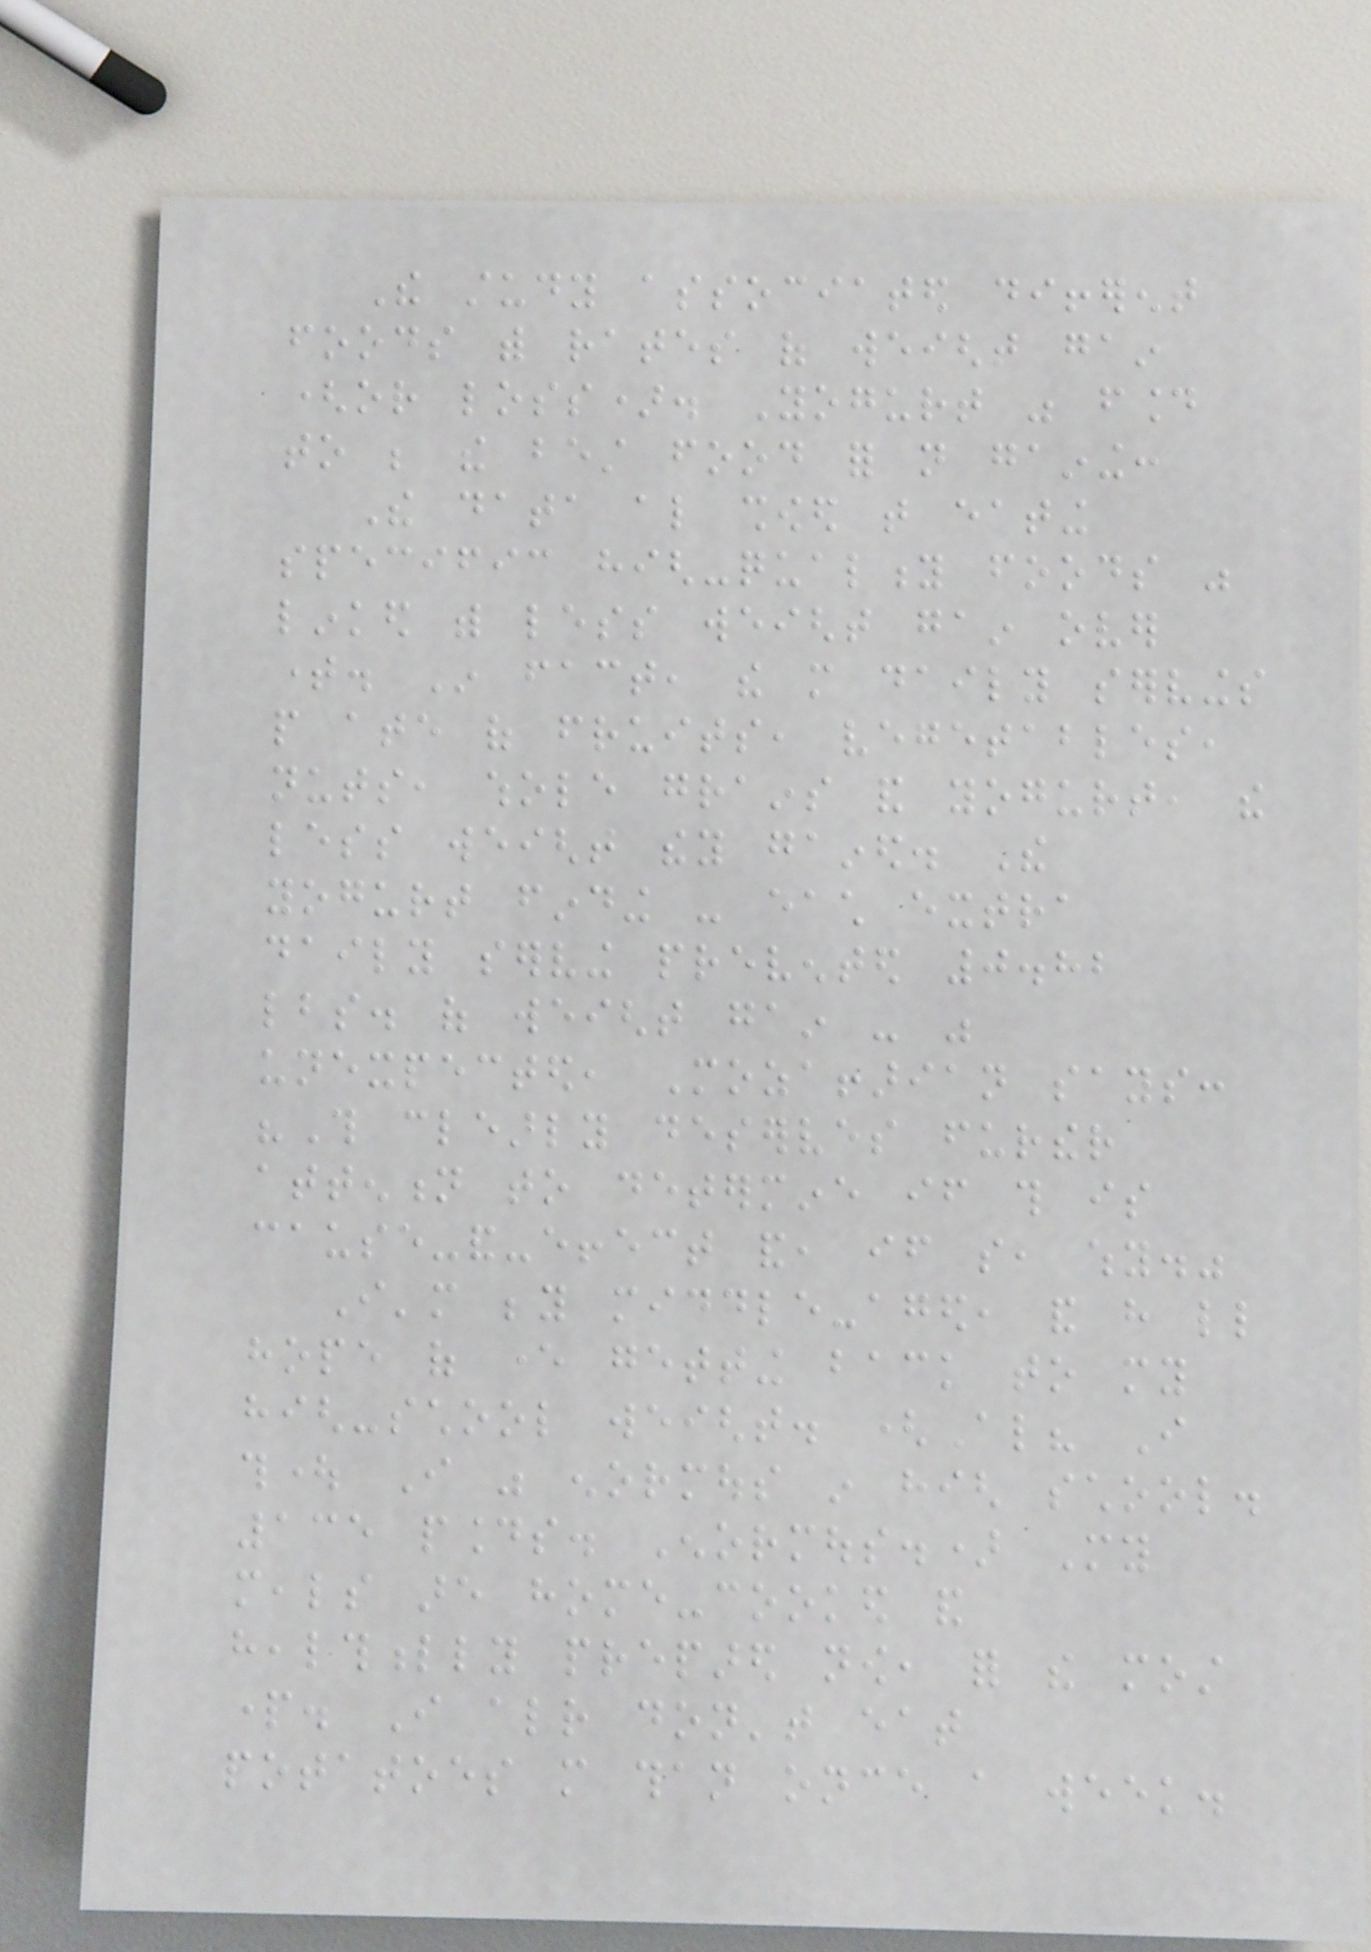The study associated different
foods with rates of weight gain
(or loss). Yogurt was found
to be the best food for not gaining:
The data also showed that eating
specific high-quality foods was
linked with less weight gain over
time. In fact, the more daily servings
people ate of fruits, vegetables,
nuts, whole grains and yogurt, the
less weight they gained. The
yogurt finding - each extra
daily serving prevented 0.82
lbs. of weight gain - was
unexpected, Mozaffarian says:
"This clearly deserves further
attention to determine if this is
cause-and-effect and, if so, why."
I'm beyond middle-aged, and have little
hope of ever getting back to my
high-school weight. (Also? I
thought I was enormous in high school.
135 pounds. Enormous.) My
meals are home-cooked and
healthfully prepared now, for the most
part. I already don't eat
potatoes more than once a week.
